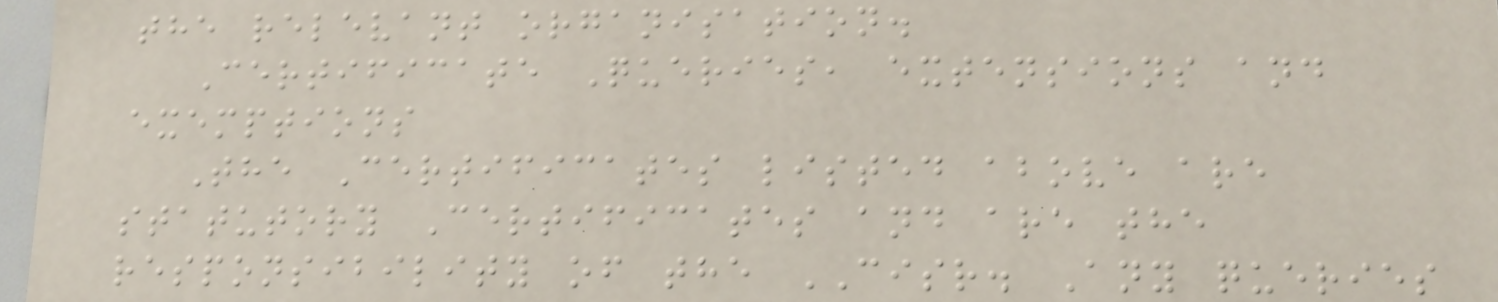the relevant organisation.
Certificate Queries, extensions and
exemptions
The Certificates listed above are
statutory Certificates and are the
responsibility of the CISR. Any queries
